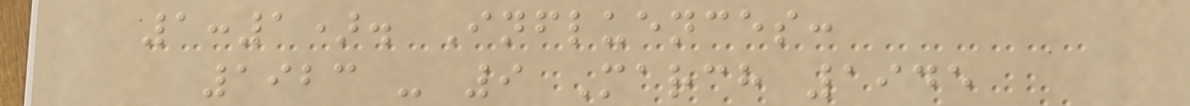1:1). Influences:
1923 - 9 March 1945
